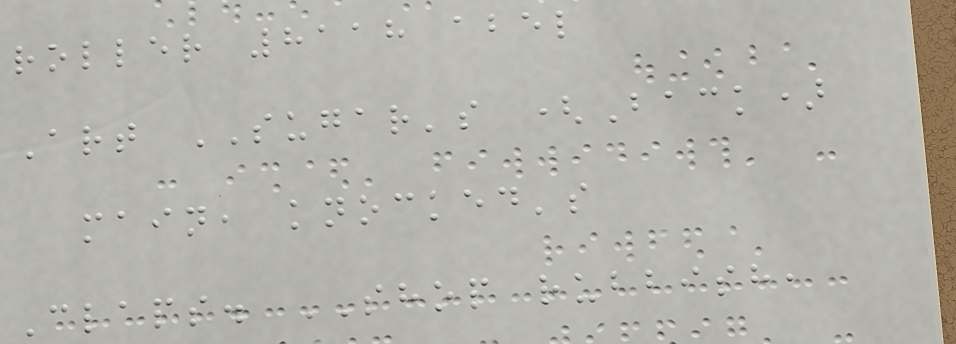roller 8118 abel
Art SUGAR's (Back)
main, knocked's
Claps. SHOP rubbish,
